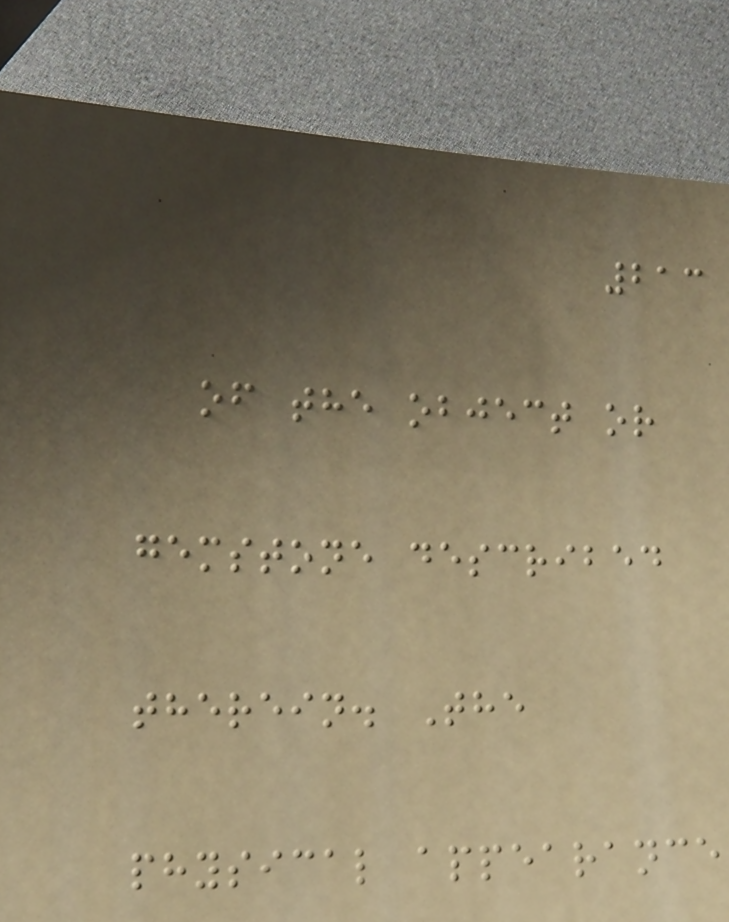213
of the object or
gemstone described
therein. The
physical appearance
